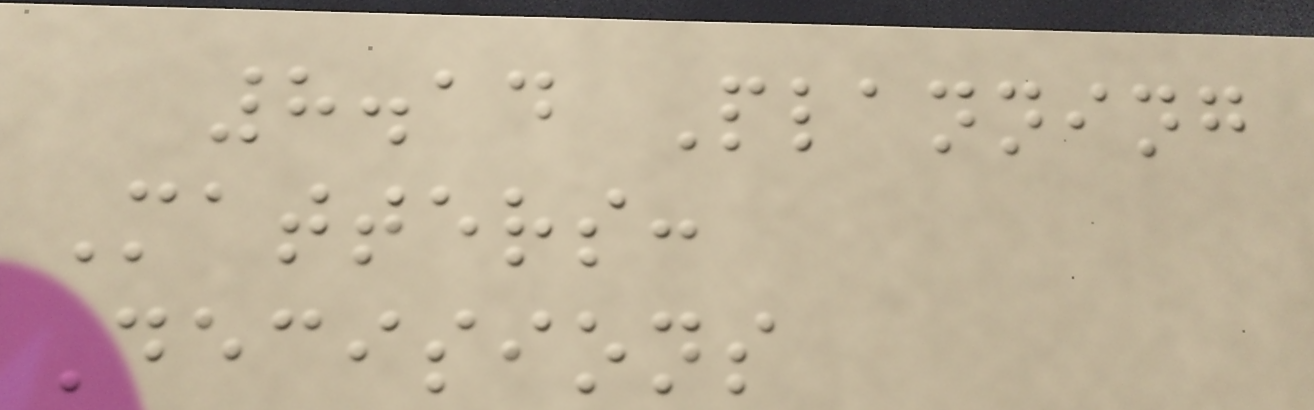8.14 Planning
Matters:
Decisions
